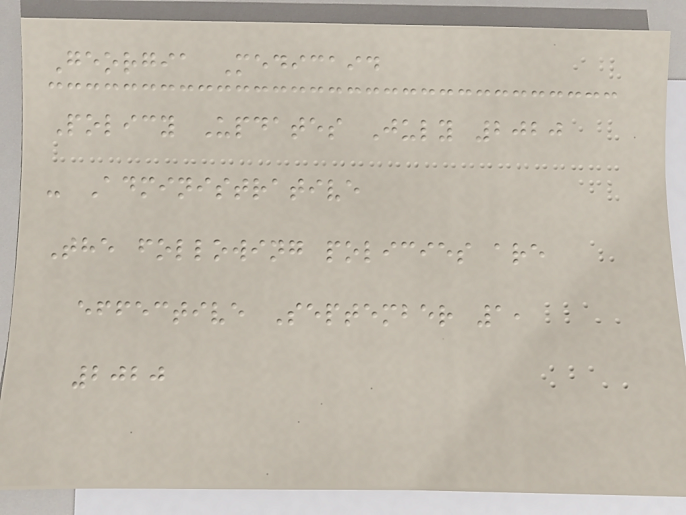Georgia Medicaid
Policy Updates July 2020
- Administrative
The following policies are
effective September 1,
2020
